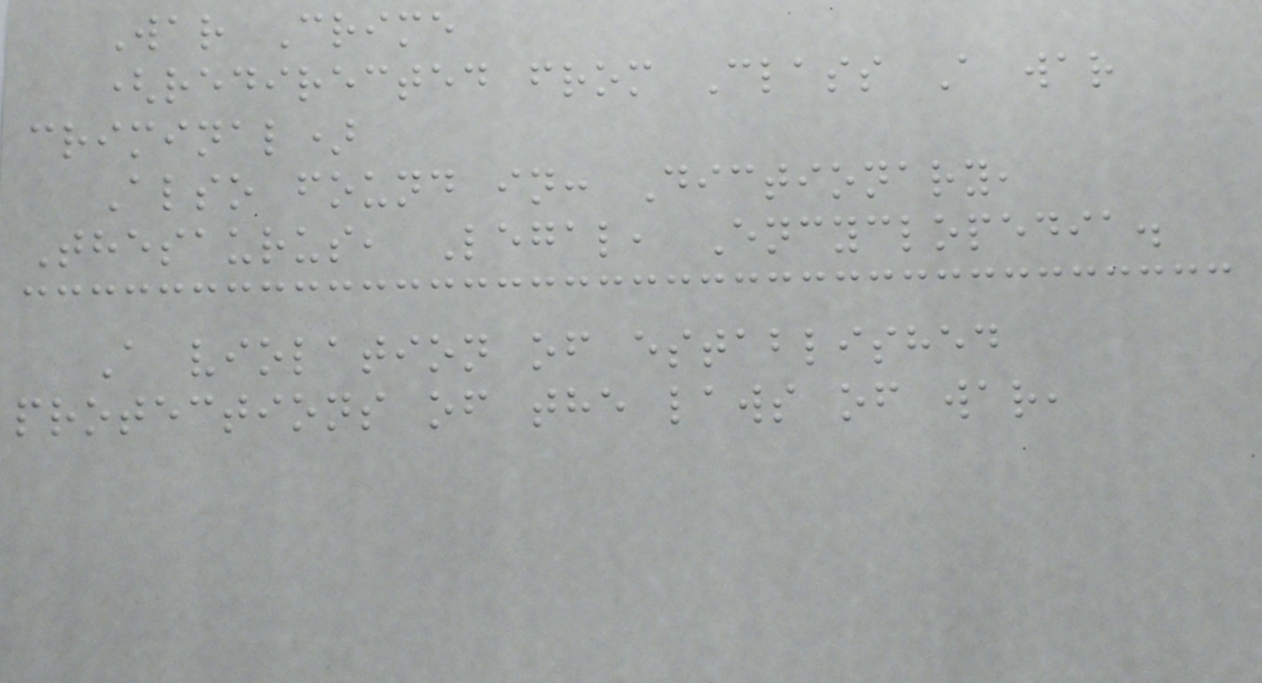War Crime
(redirected from Class A war
criminal)
Also found in: Dictionary,
Thesaurus, Legal, Encyclopedia.
A violation of established
protections of the laws of war,
